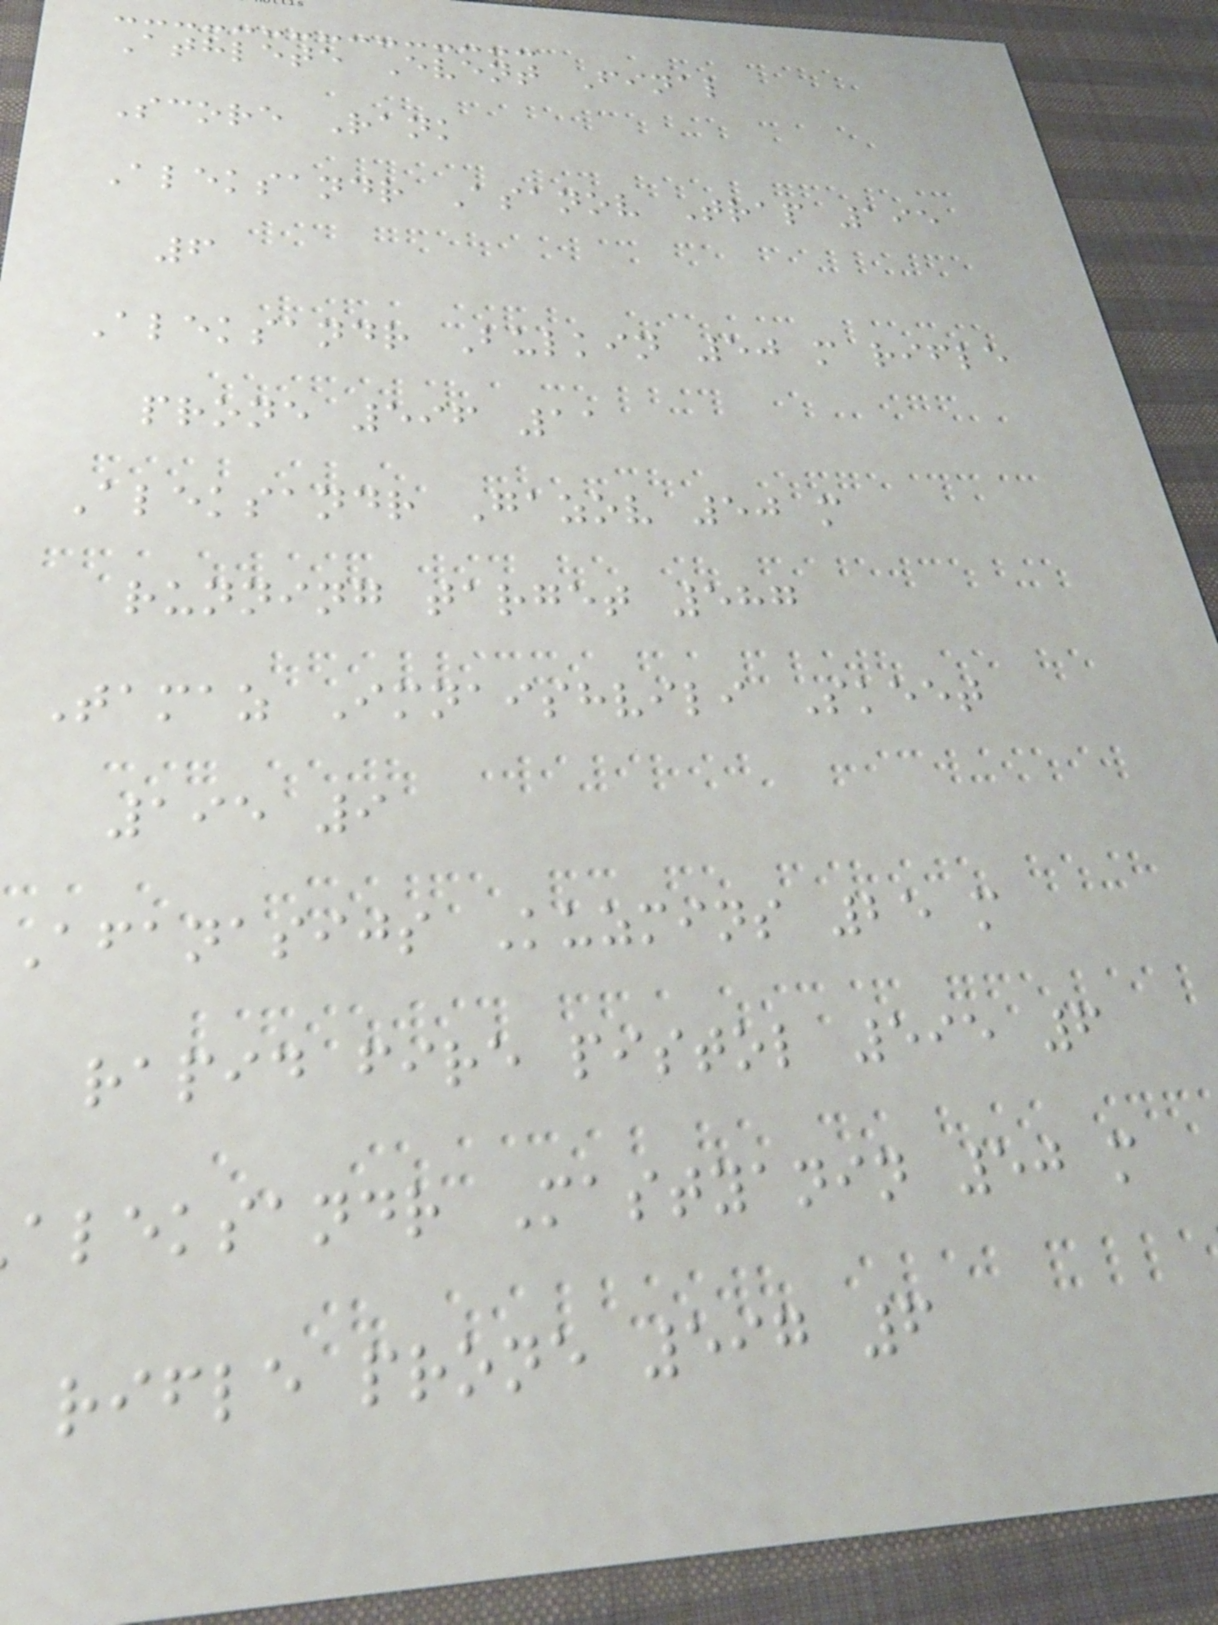Athlete Event Final
Score Rank
Aleksandr Asanov Trap 195
6
Aleksandr Bulkin 50 m rifle
prone 596 11
Aleksandr Gazov 50 m
running target 587
Tamaz Imnaishvili Skeet
195 9
Afanasijs Kuzmins 25 m
rapid fire pistol 595 6
aleksandr Mastyanin 50 m
rifle prone 597 6
